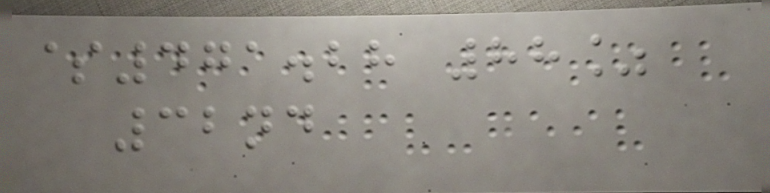$471.28 88%
32nd
